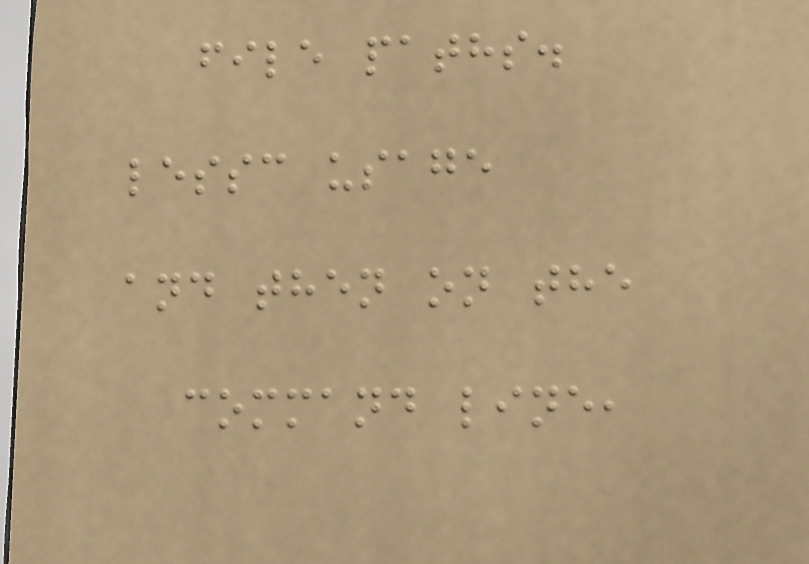file paths.
lessc usage
and then on the
command line,
